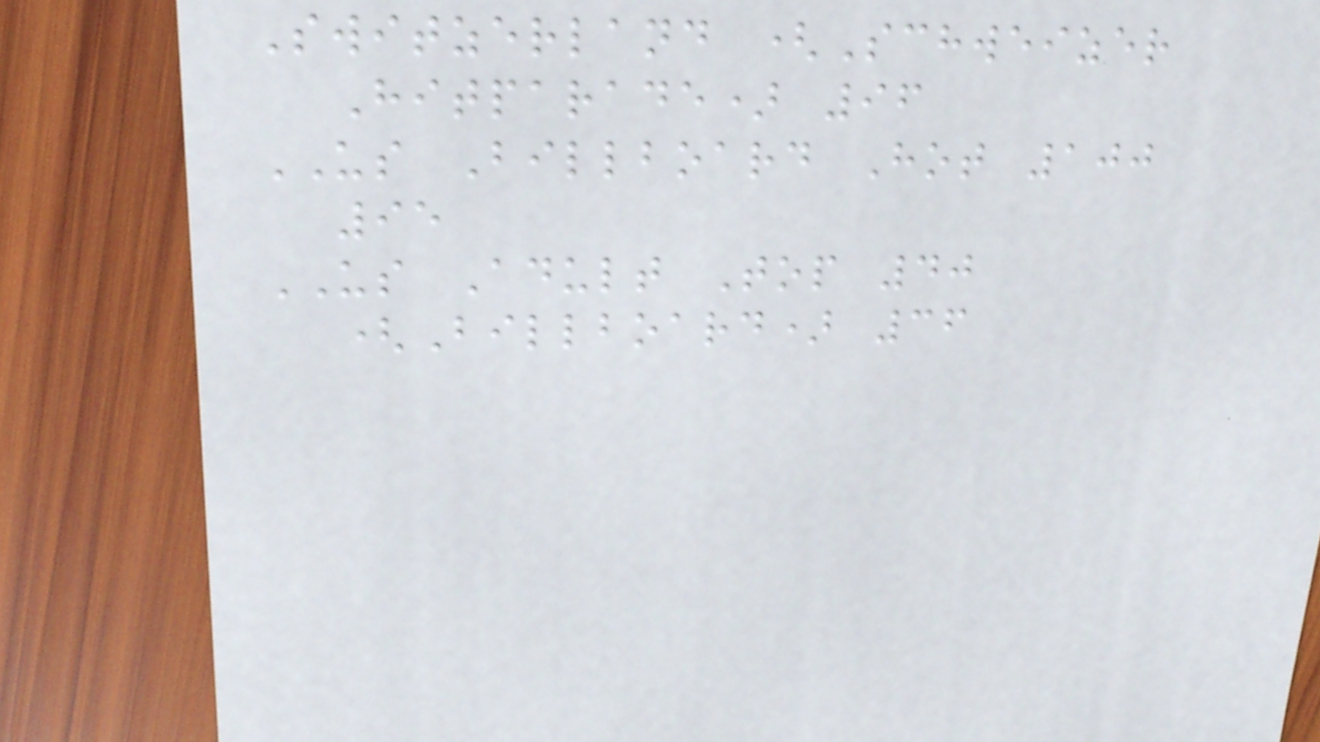Switzerland (Schweizer
Hitparade) 96
US Billboard Hot 100
95
US Adult Top 40
(Billboard) 36
